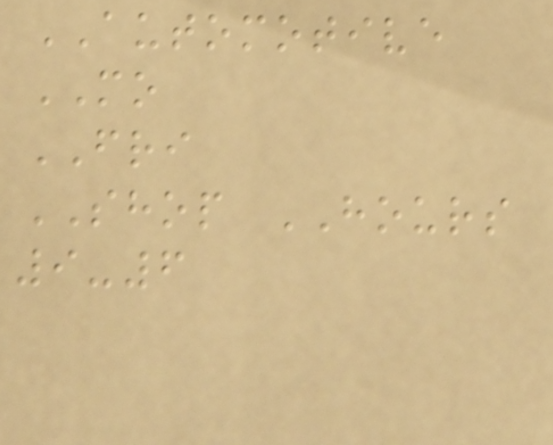AUTOMOTIVE
MO
FRI
SHOP HOURS
9-6
